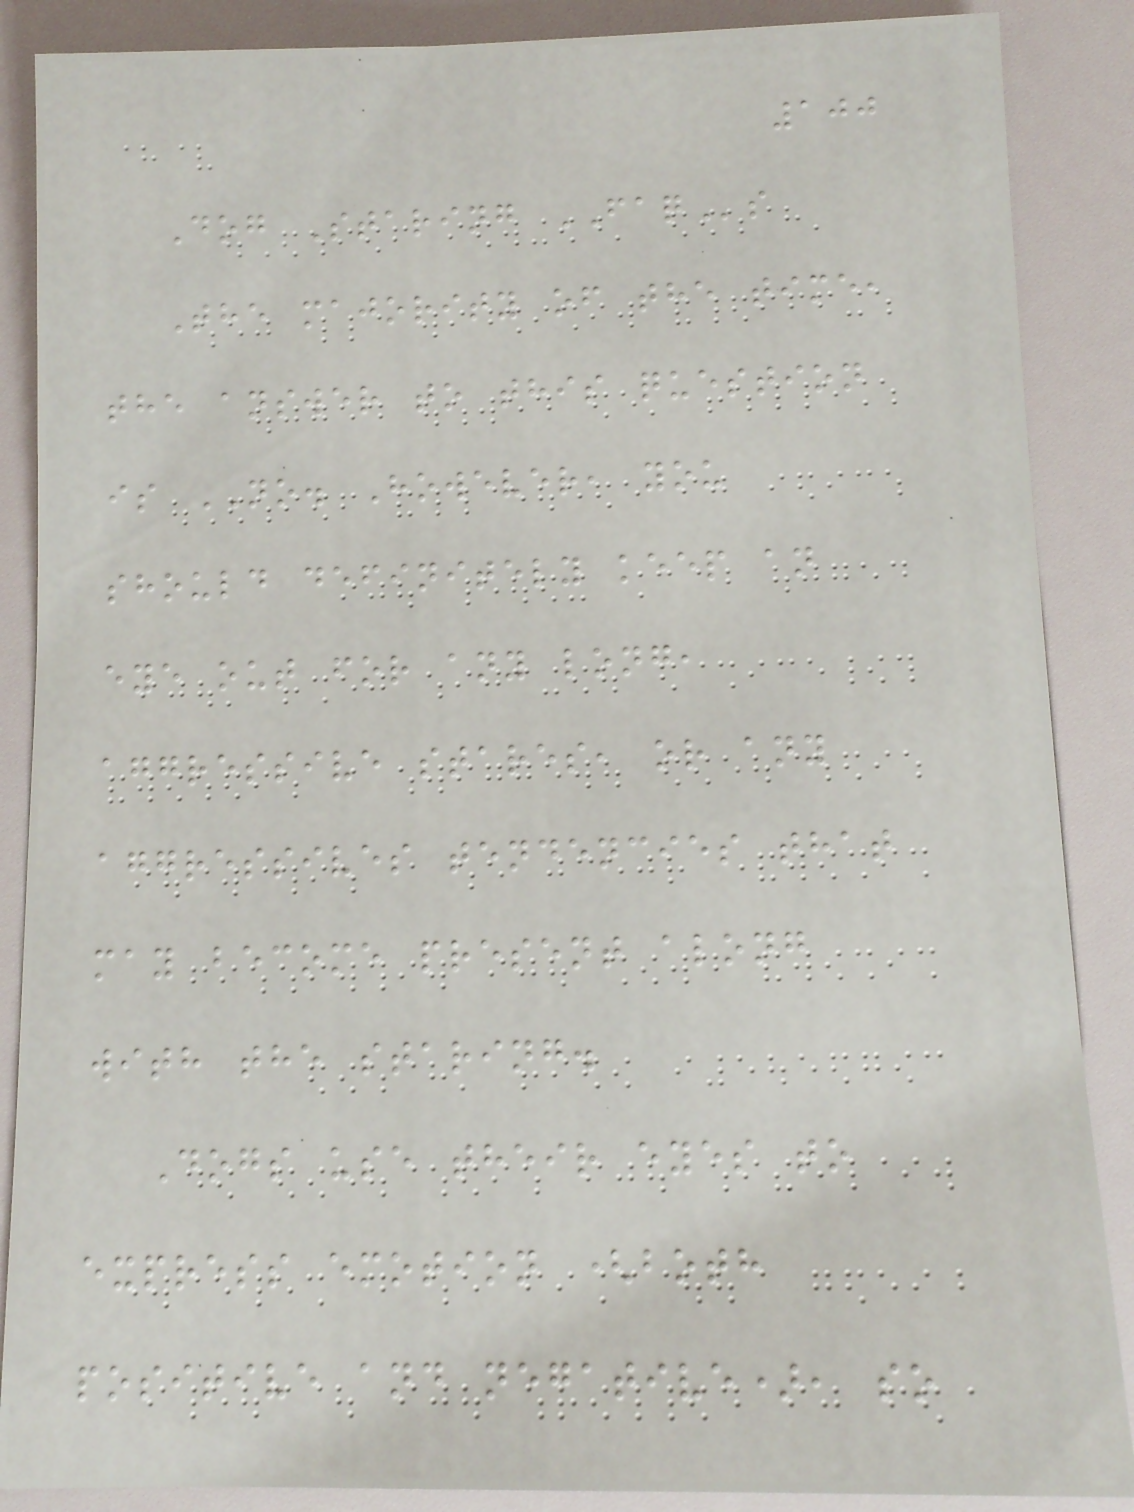100
Dog Staring FAQs
The majority of the time,
the answer to this question
is NO. However, you
should definitely keep an
eye out for any long,
aggressive stares, or any
aggressives tendencies that
may become present along
with the staring.
Dogs use their eyes to
express emotion (both
positive and negative), so
